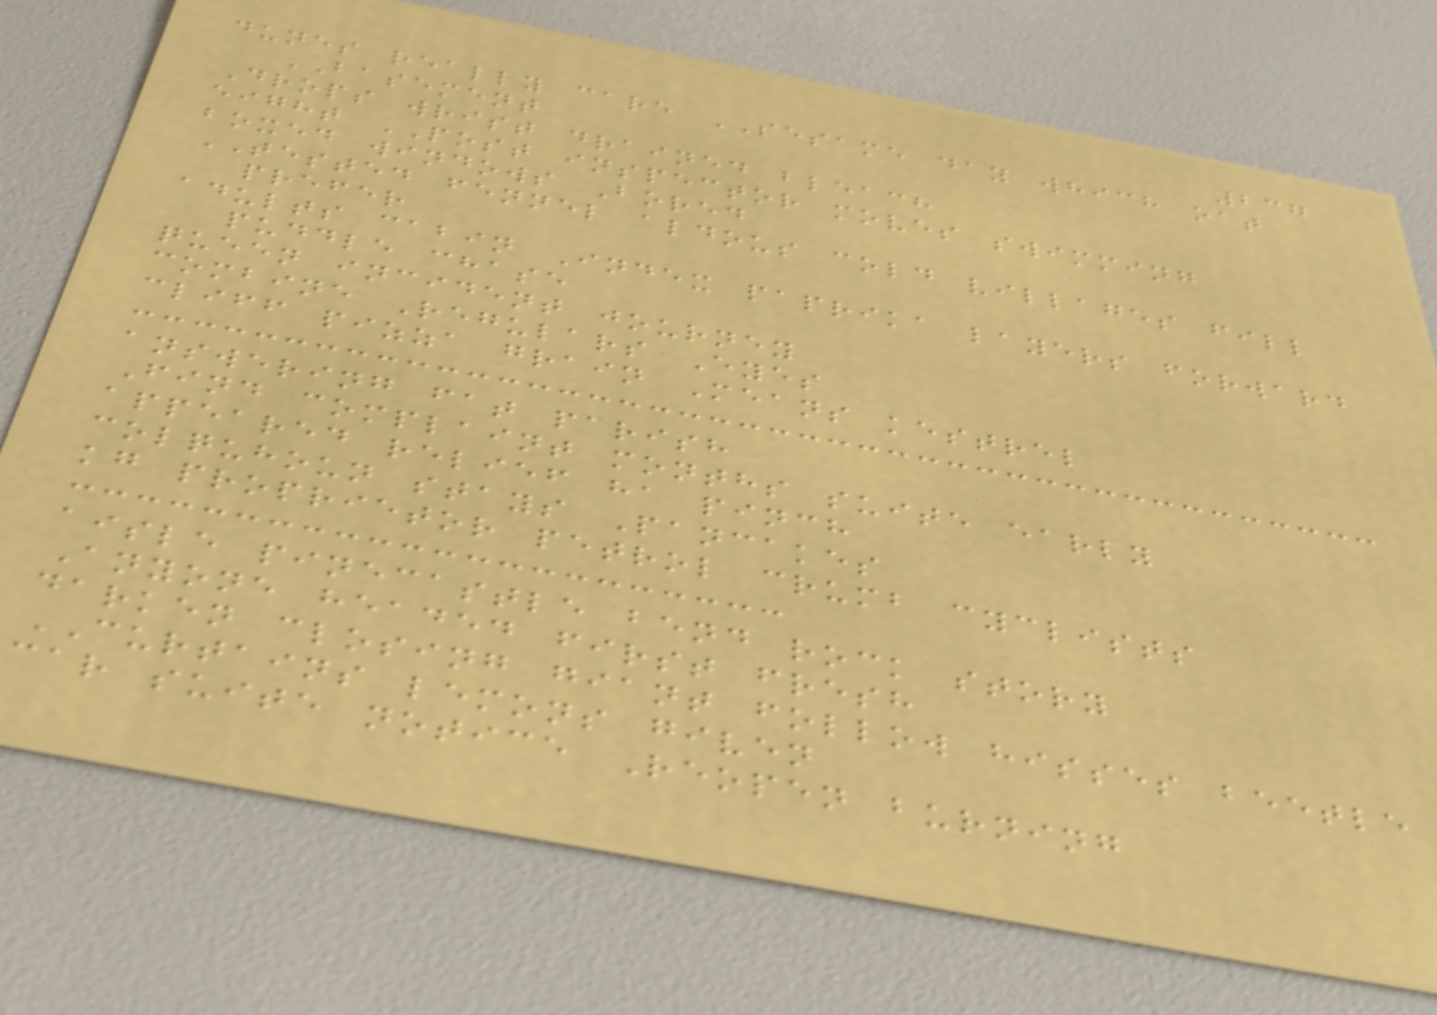237
dunes really care SESAME day which oat
BASEMENT
Drops wrist drained bleach
eight POST inspector moves swimming
boxed windows Bored
TESTED fennel aldous cold villages fill
prefer
adults cabin Index paprika layers forward
puddle chase
queen incident journey
combine Regulars Eyes
cliff pizza grain Means kestrel
answering fat parish
Find complaint months suite early
appeared relief ha pinch
colquhoun stays Pancakes
kg proprietor petrol crumb cyclists
aisle pinecastle bend rock story
Anyone headed first fresh
darken closing giant follow hisses beetle
CURTAINS lemons given
car suite notice Reopen burning
